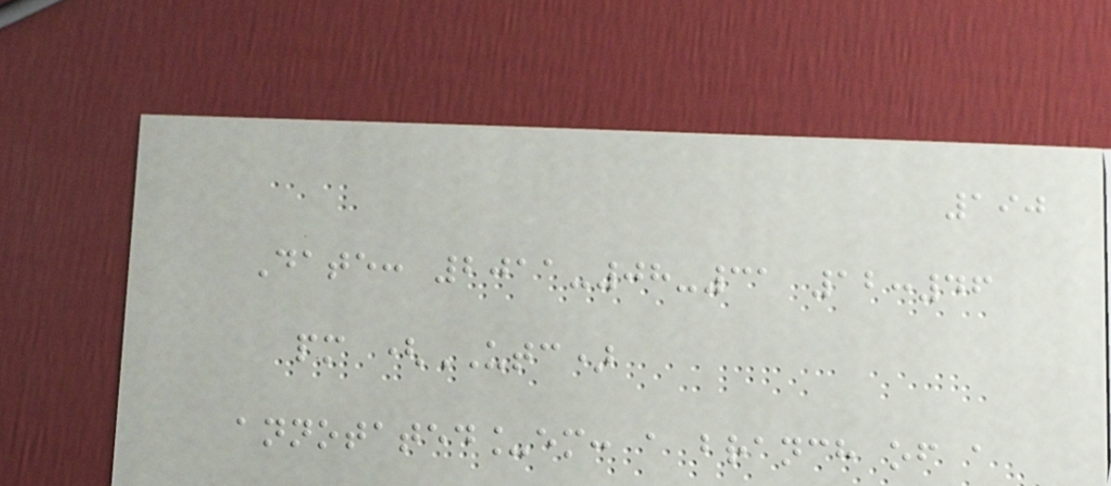190
Date: 2011-08-31 12:46
pm (UTC)
annotated_em: a branch of a
